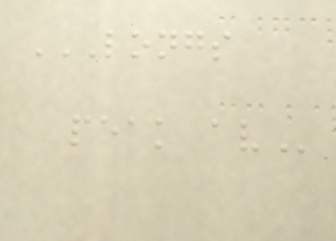LONGS
PEAK AV
